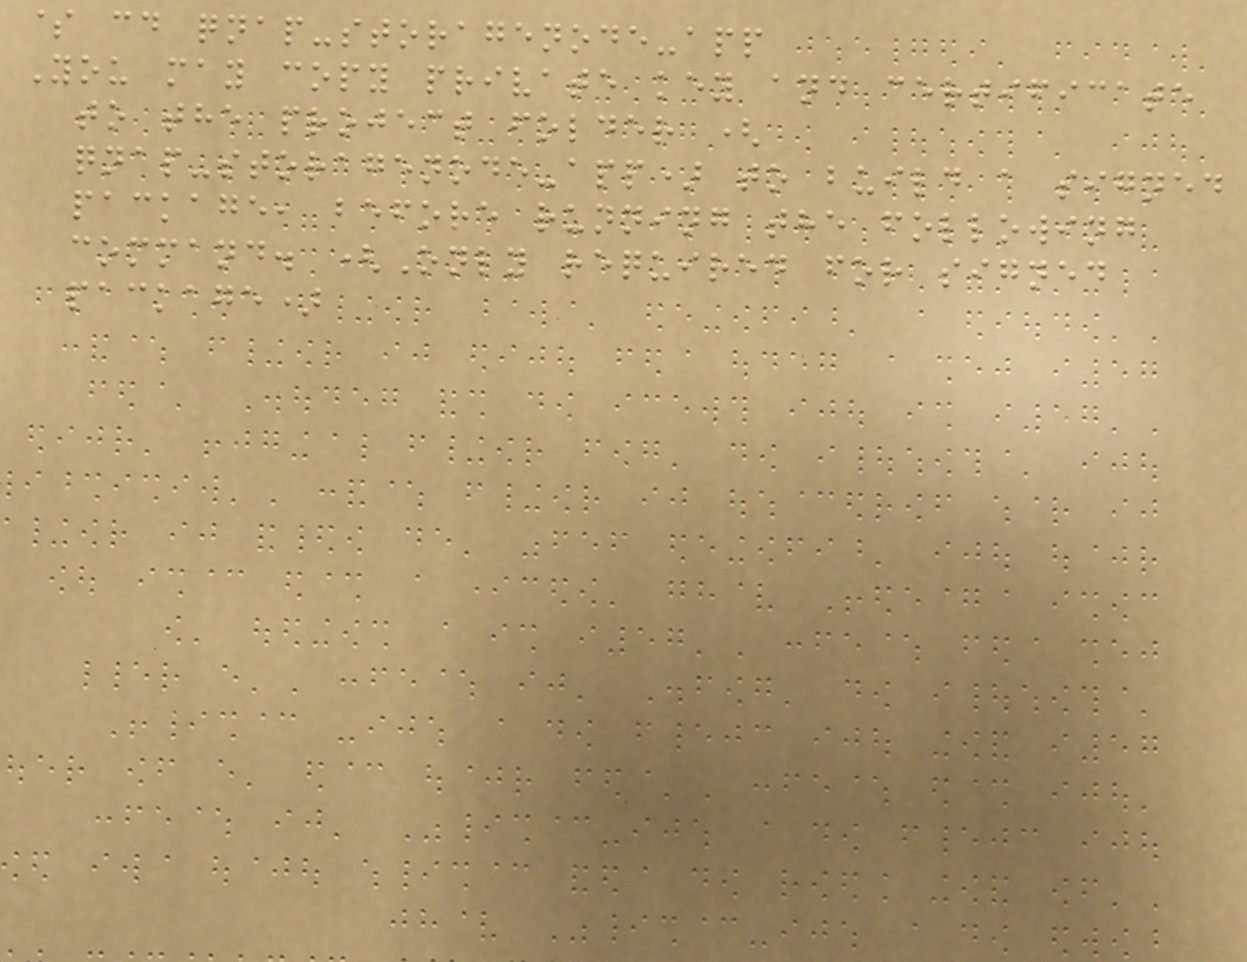$ cd qnap-storagenode-app
You may copy private key and certificate
to the project folder (
qnap-storagenode-app) to build a signed
package, before running the following
command. (Only required for signed
package)
